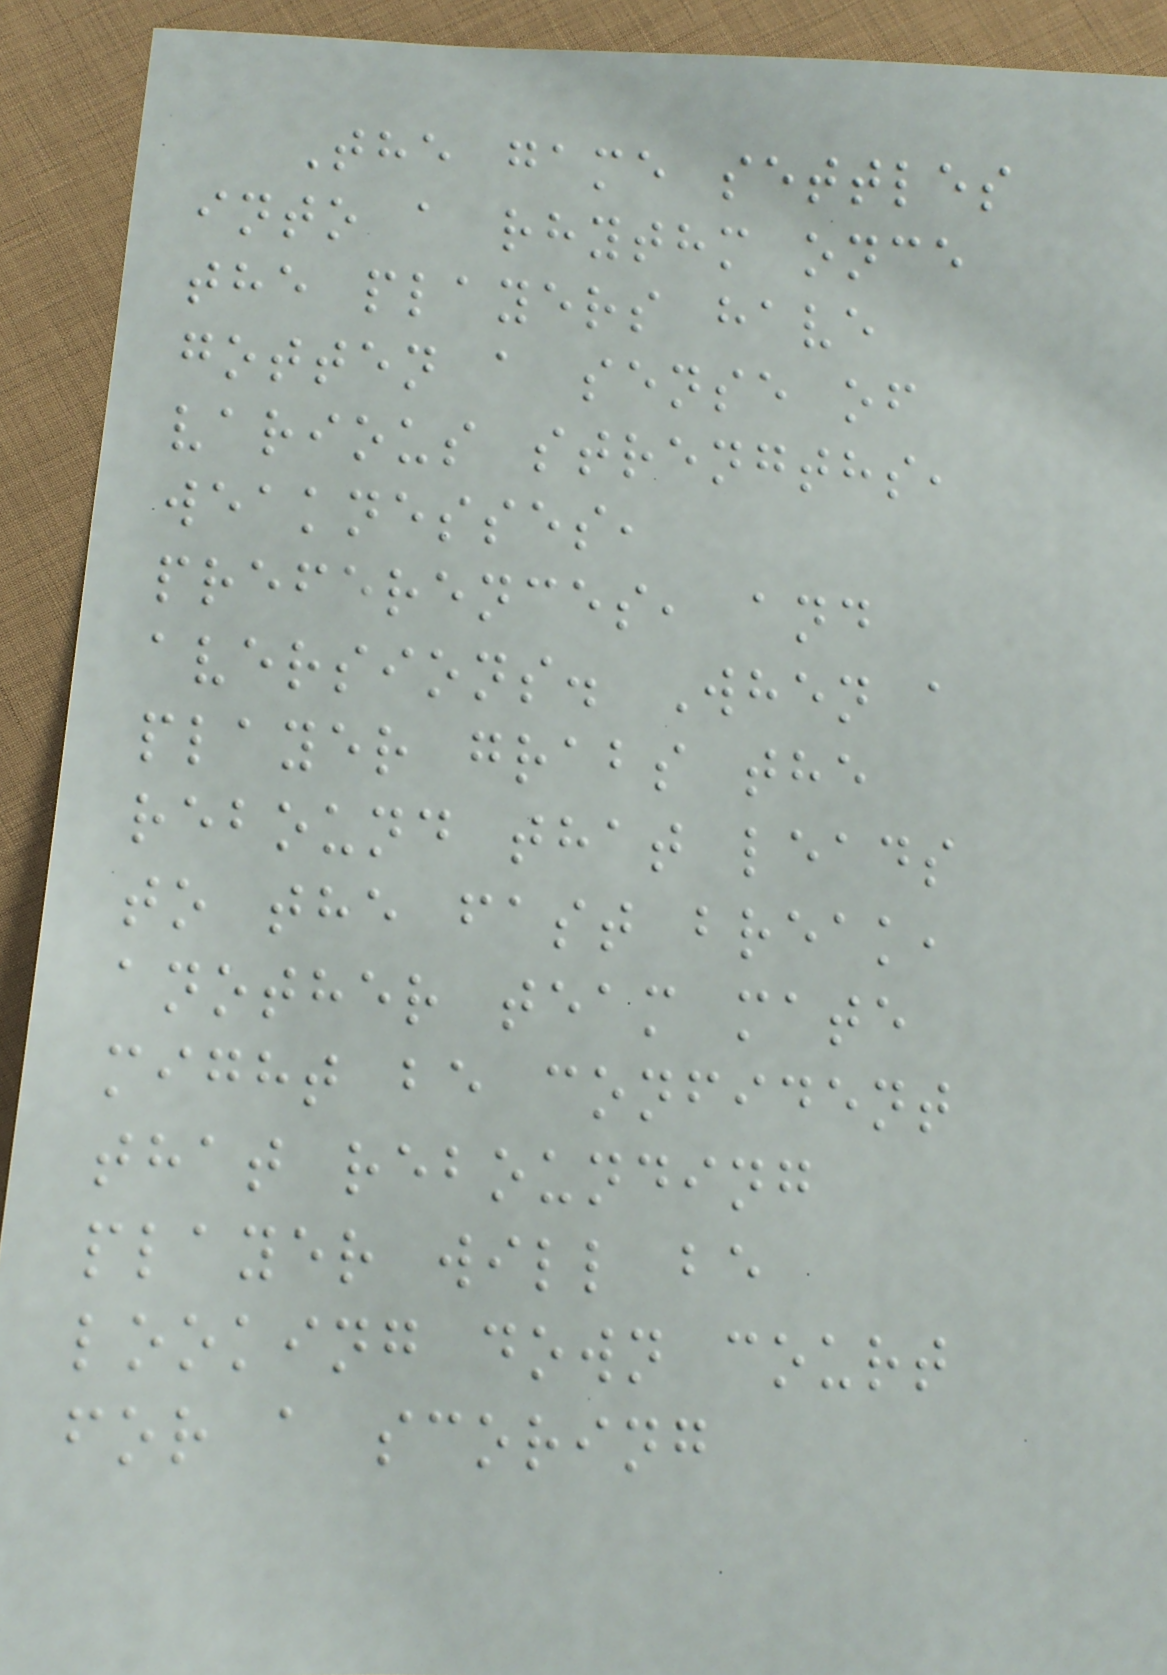The game settles
into a rhythm once
the players have
gotten a sense of
various strengths,
weaknesses,
preferences, and
aversions. When a
player grabs the
rebound that leads
to the fast break,
another team mate
might be confident
that rebounding
player will be
looking down court
for a scoring
